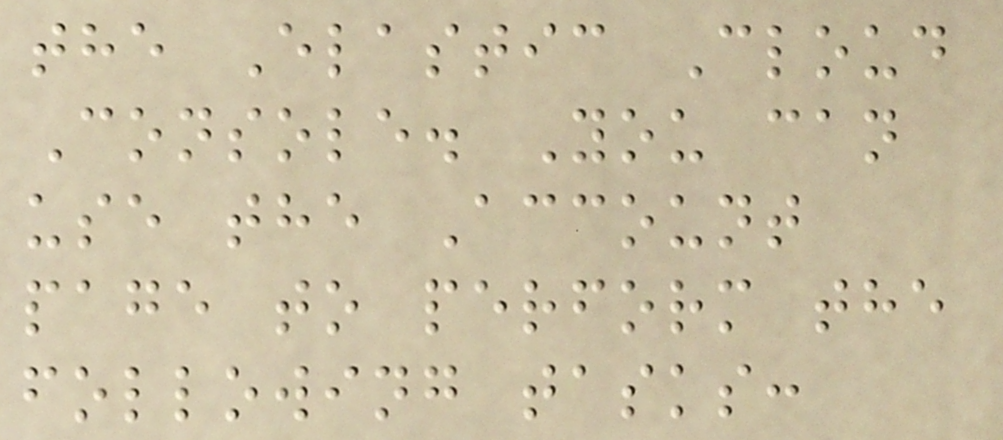the Elastic Cloud
Console. You can
use the Account
page to perform the
following tasks:
